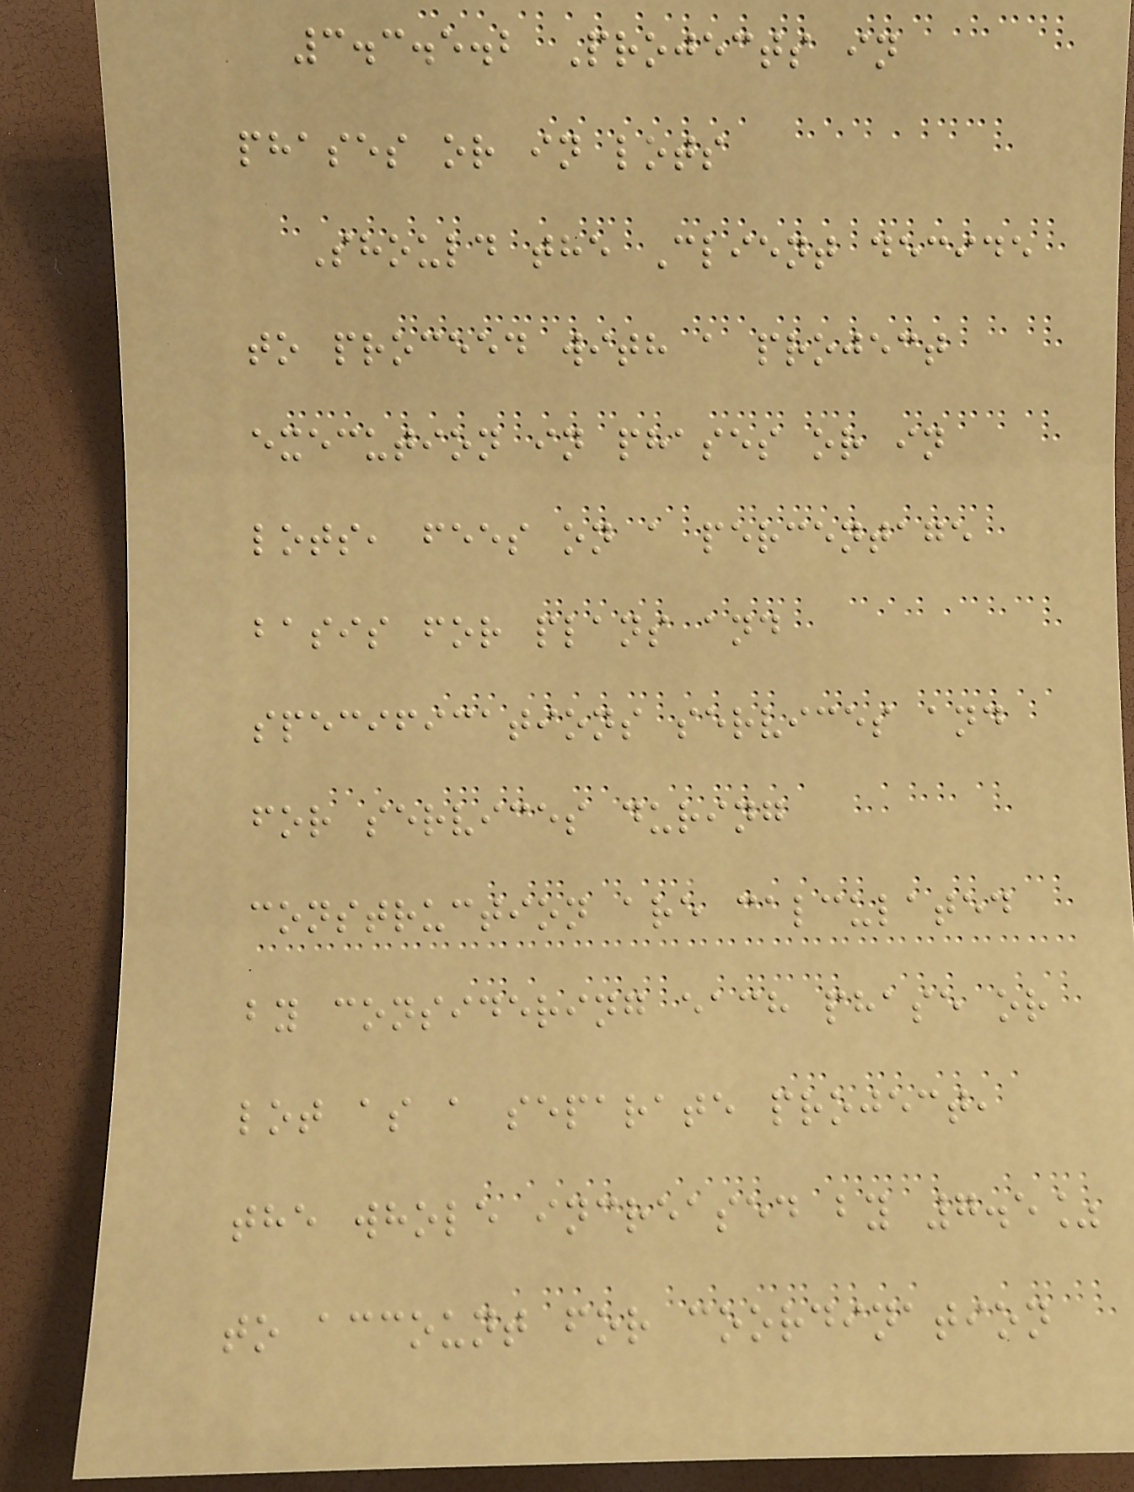3.3.5.2 Projects in
phases or in lots
Should the Client decide
to proceed with a project
execution in phases or in
lots, fees on a percentage
basis for plans and
specifications services and
for services during
construction are calculated
by considering each phase or
lot as a separate project,
the whole increased by 7.5%
to account for coordination
